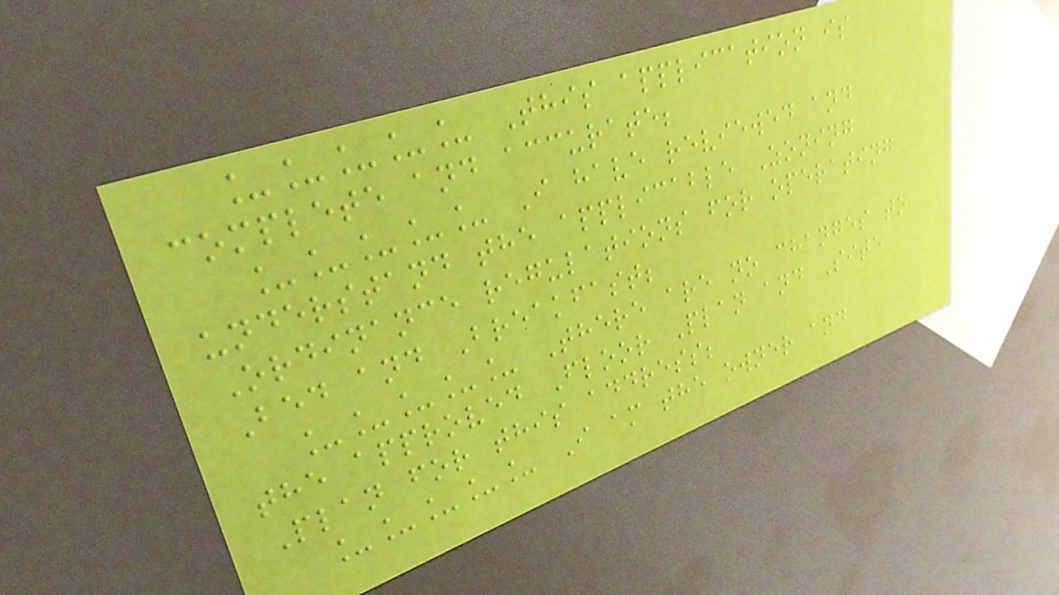_____ This application is
complete and accurate;
_____ I have reviewed and
understand the applicable Zoning
Ordinance regulations for operating
Bed and Breakfast;
_____ There are no changes to
the approved Floor Plan and Site
Plan for this address;
_____ I am the owner and
